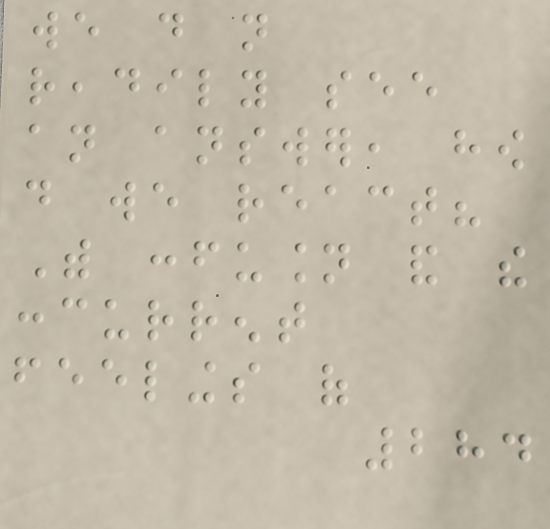we do not
readily see
an answer, how
do we react?
With confusion and the
concurrent
feelings of
284
